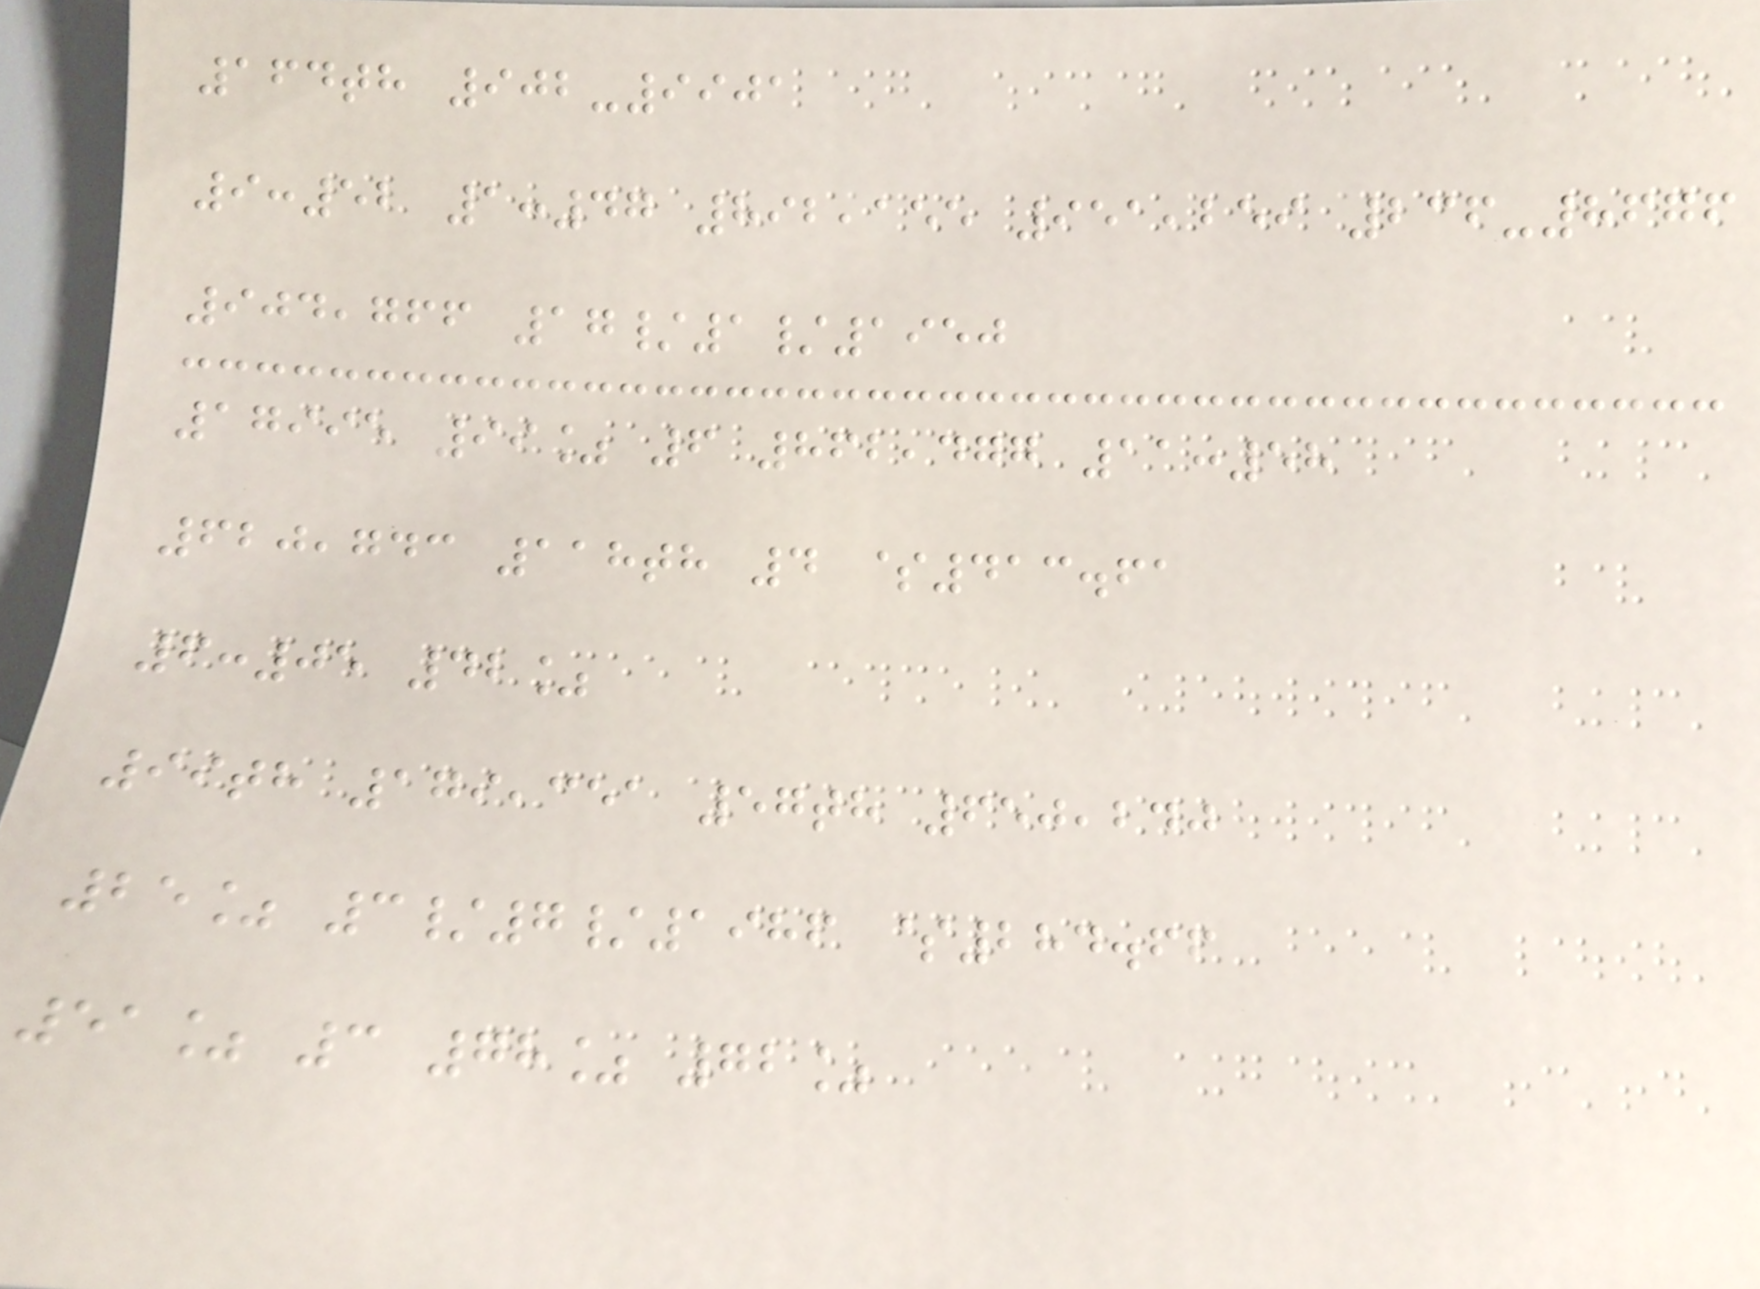164th 902-9901
9:52 1:47 892,155 951,259 236-8676
904,766 17/1/1950
17995 99% 6 862,477 11:58
620,743 118th 4 $413.61
6:05 42%
99th 179,351 57th 650,240
25% 3/7/1986 $284.66
51% 3 78% 72%
